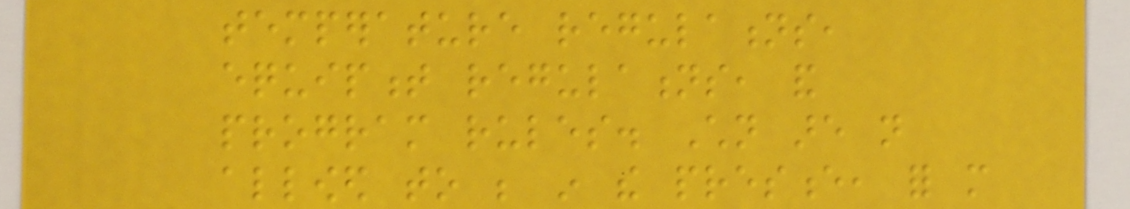temperature regulations,
equipment regulations, and
program rules. Children are not
allowed to be in the presence, for more
